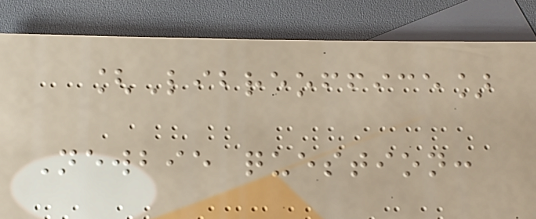[Libreoffice]
Newbie question:
